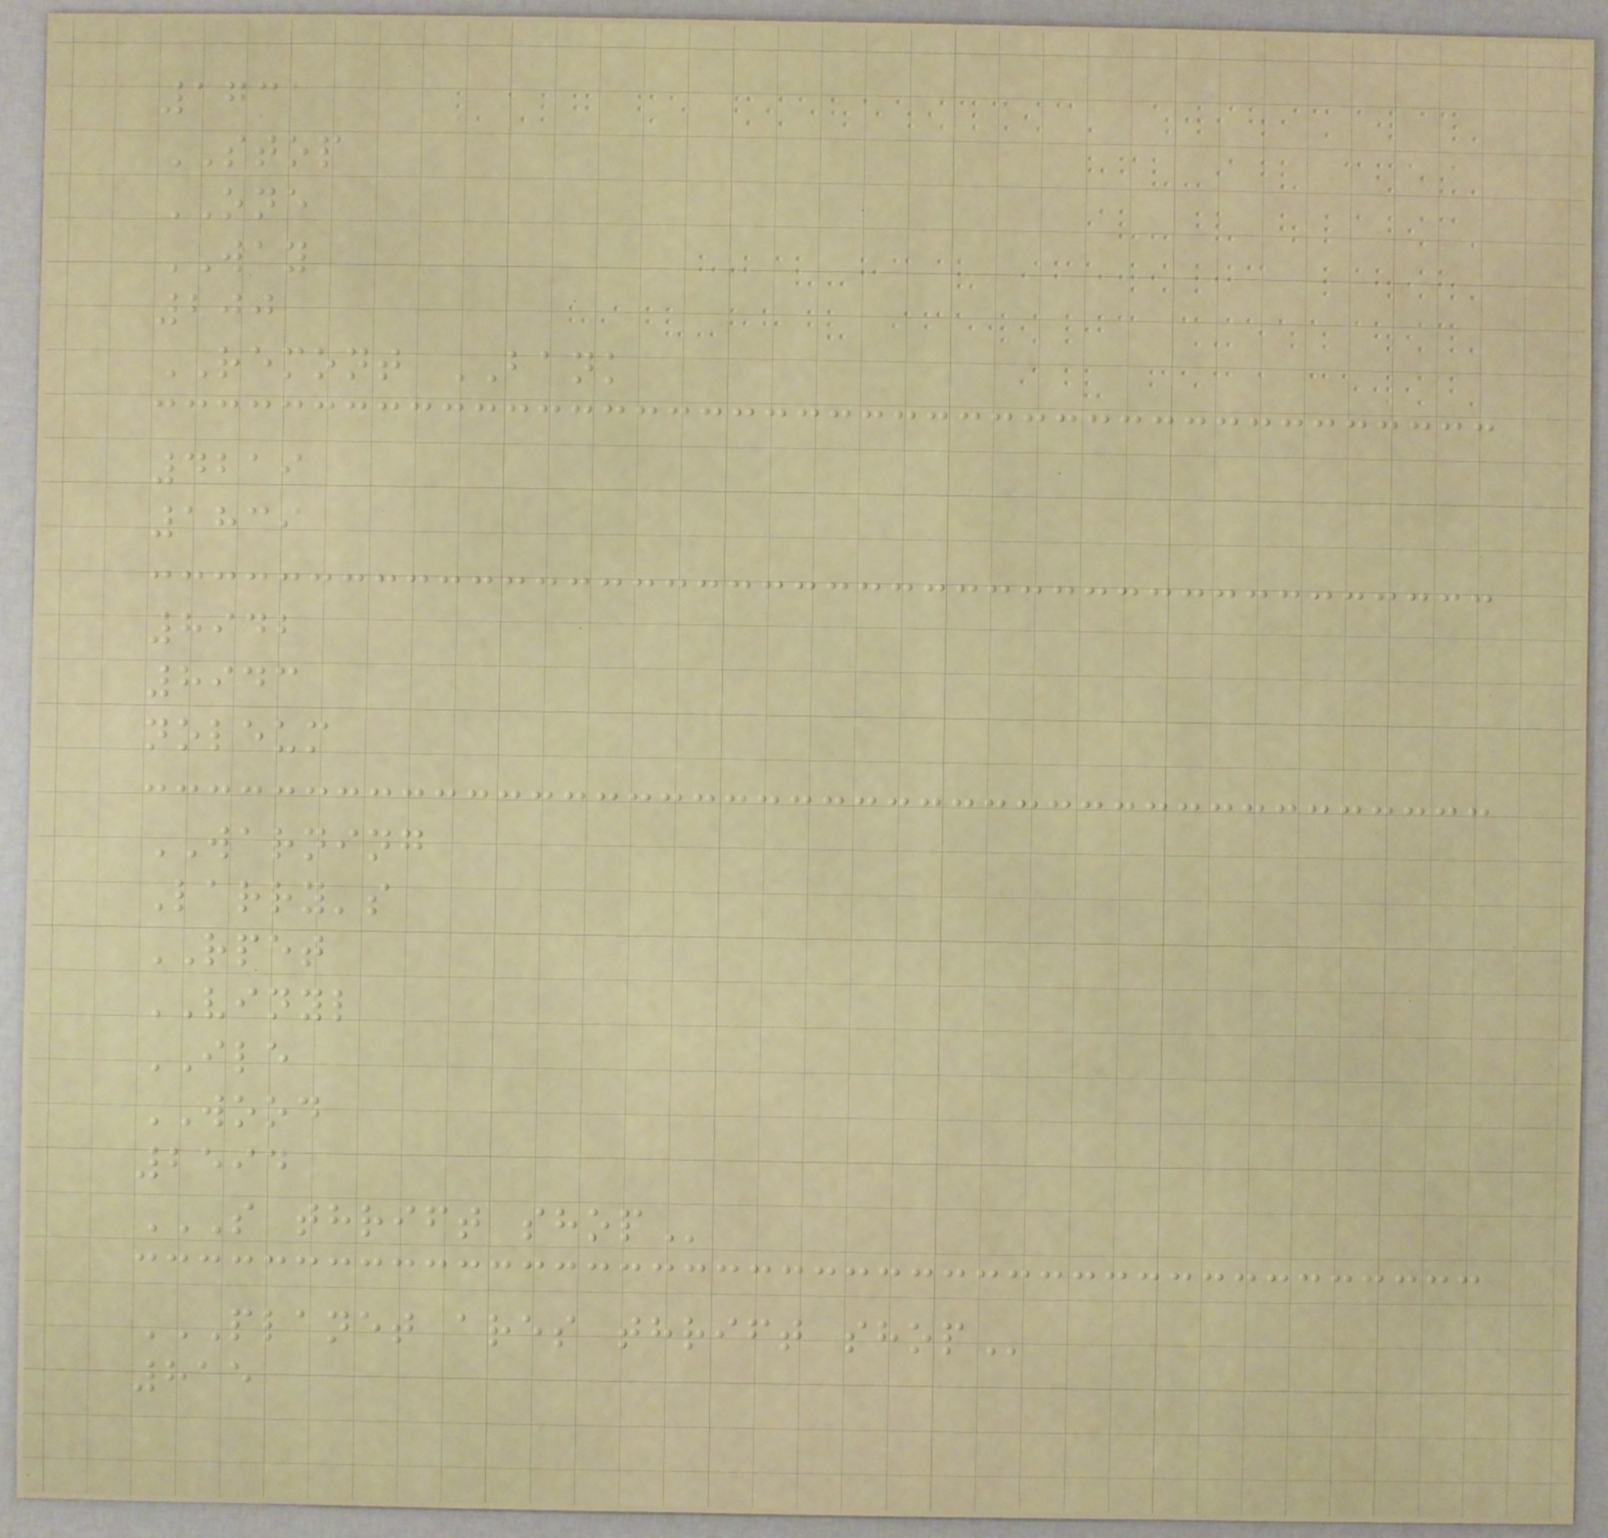1731
STOP
ONE
WAY
200
REMONT BANK
4219
1839
8942
8943
noleum
WARNING
Larry's
RPET
VINYL
ILE
WOOD
2594
S THRIFT SHOP
PLANET ARES THRIFT SHOP
815
